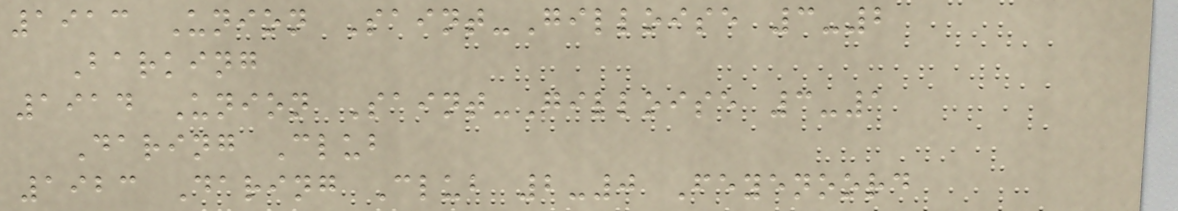1913 Union Saint-Gilloise 3-2
Barking
1914 Union Saint-Gilloise 3-1
Daring Club
1923 Daring Club 2-0 Feyenoord
